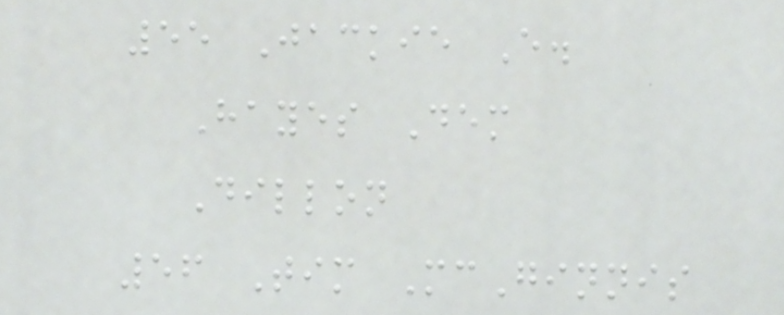55 Jackie E.
Hayes Dem
Dillon
56 Tim McGinnis
